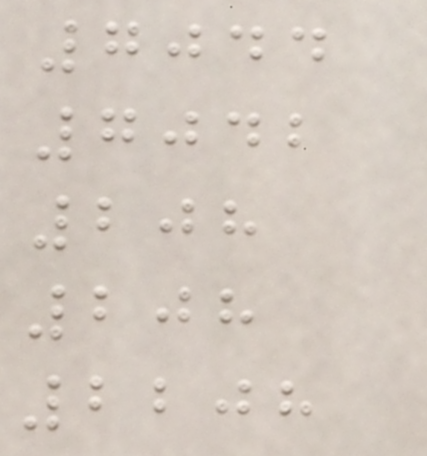7044
7042
208
208
2208
